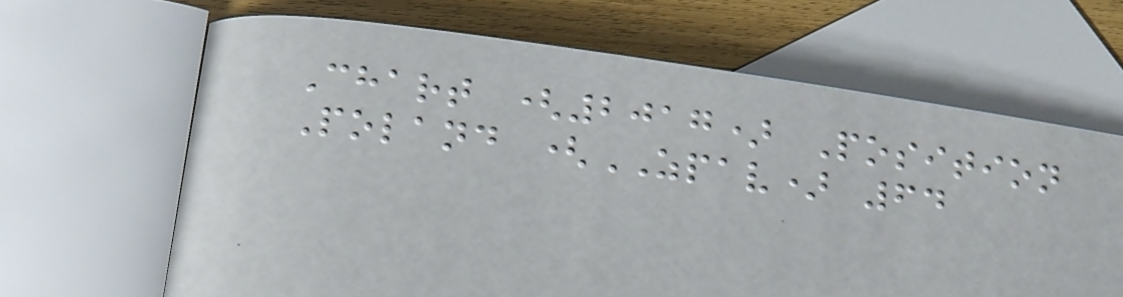Chart (2017) Position
Poland (ZPAV) 64
